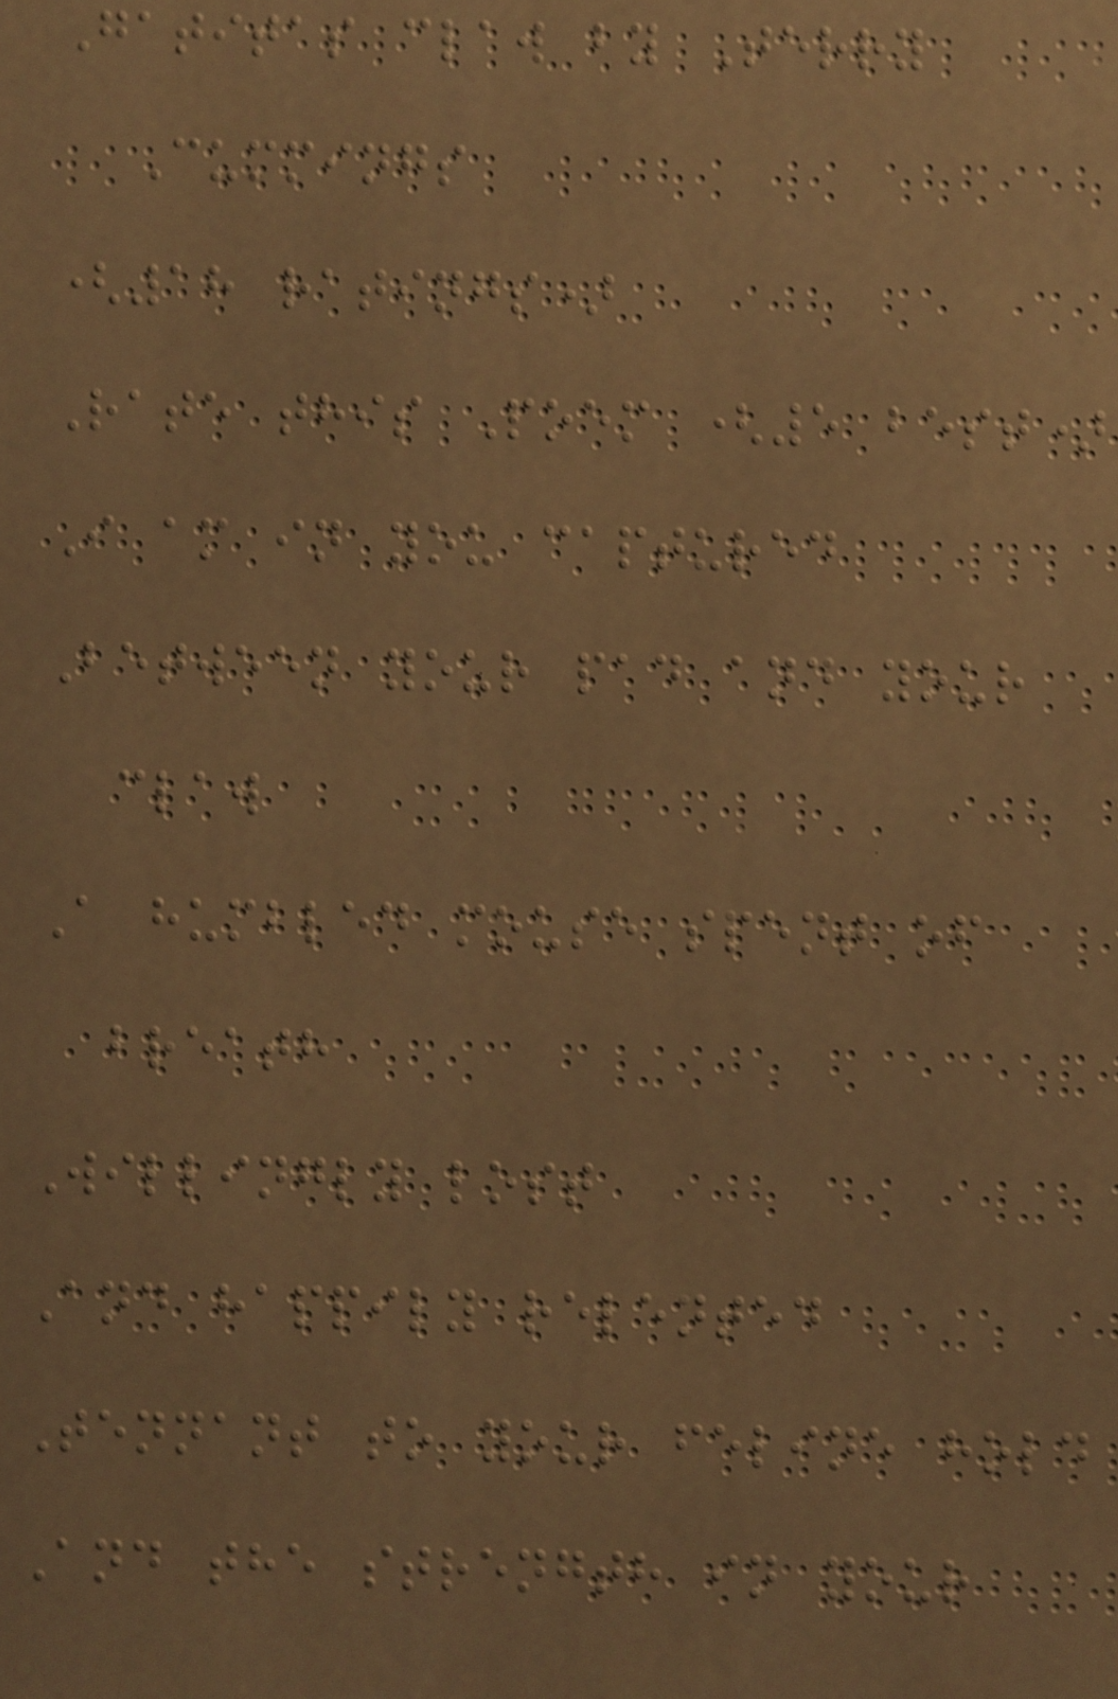Gatitas claw by Terry
Cummings
(18 ratings)
Rate this Poem (5 best)
I am in you captured
Between your pad and your
claw
A humbled mouse spent of
breath
Willingly lost
And happily relented
Tennant to your feline hold
And the strength in your
